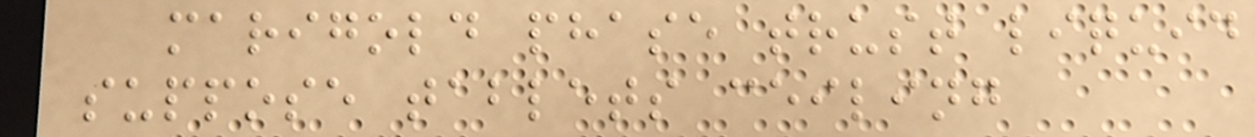marigold phase trust liquid
suppose tablets ceiling
